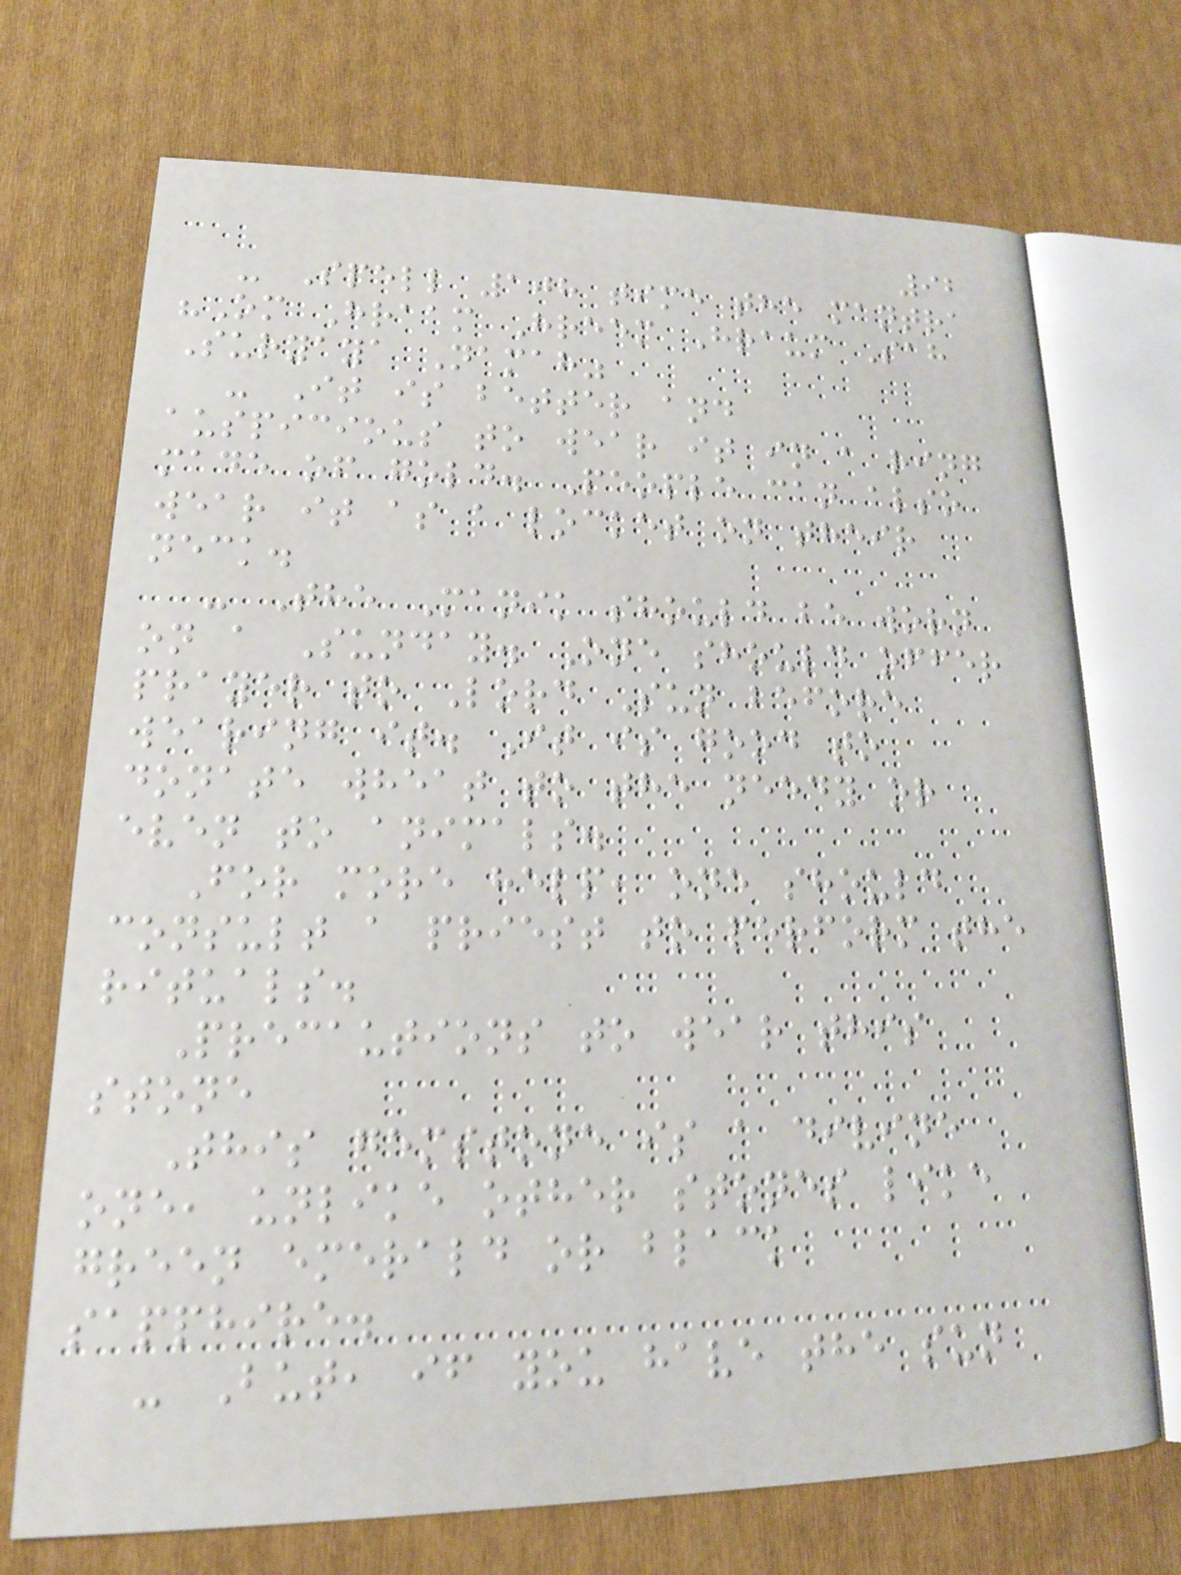92
- Spell 108 time the mantra
"Om Hraam Hreem Hraum Sah
Suryaya Namah"
- It is better and
auspicious to wear it in a ring
made of gold. People can also
wear it as a locket on their
neck.
- The Manik should be worn
on a Sunday. One should offer
prayer to Lord Sun before
wearing it. It is good to
donate wheat to the needy or
even to animals.
For more help, one should
consult a priest to perform the
rituals.
Precautions to wear this
stone
This gemstone is a divine
one, unlike other stones like
green emerald or black
sapphire.
- But, if you have the sun
